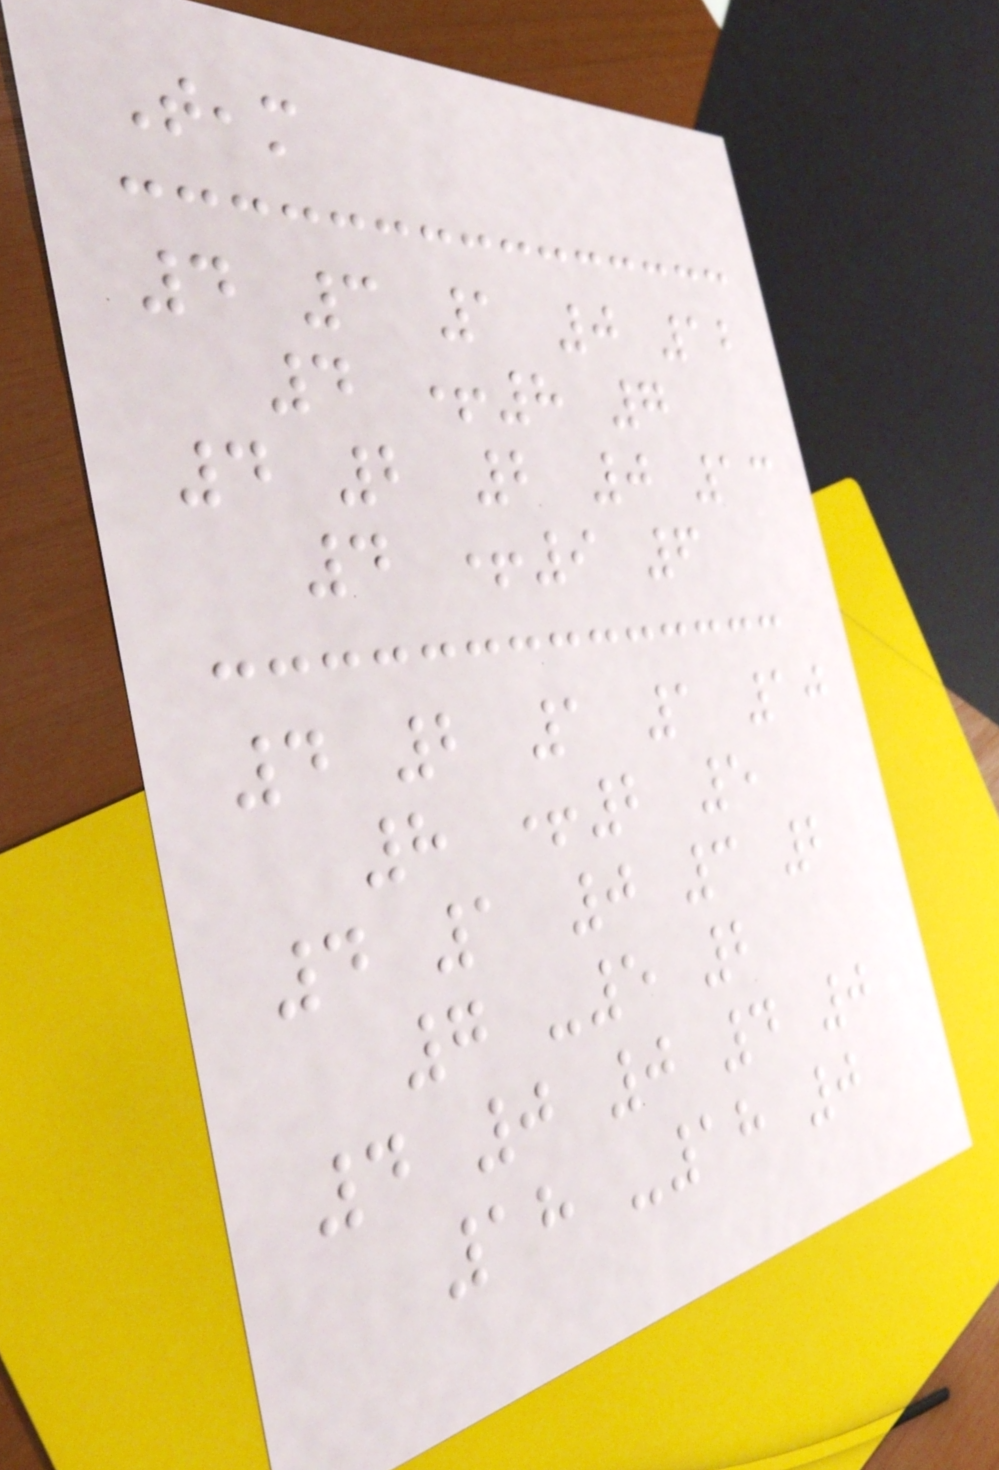Team
4 3 1 0 12
4 +8 7
4 2 2 0 13
4 +9 6
4 2 1 1 10
8 +2 5
4 1 0 3 2
7 -5 2
4 0 0 4 0
18 -18 0
